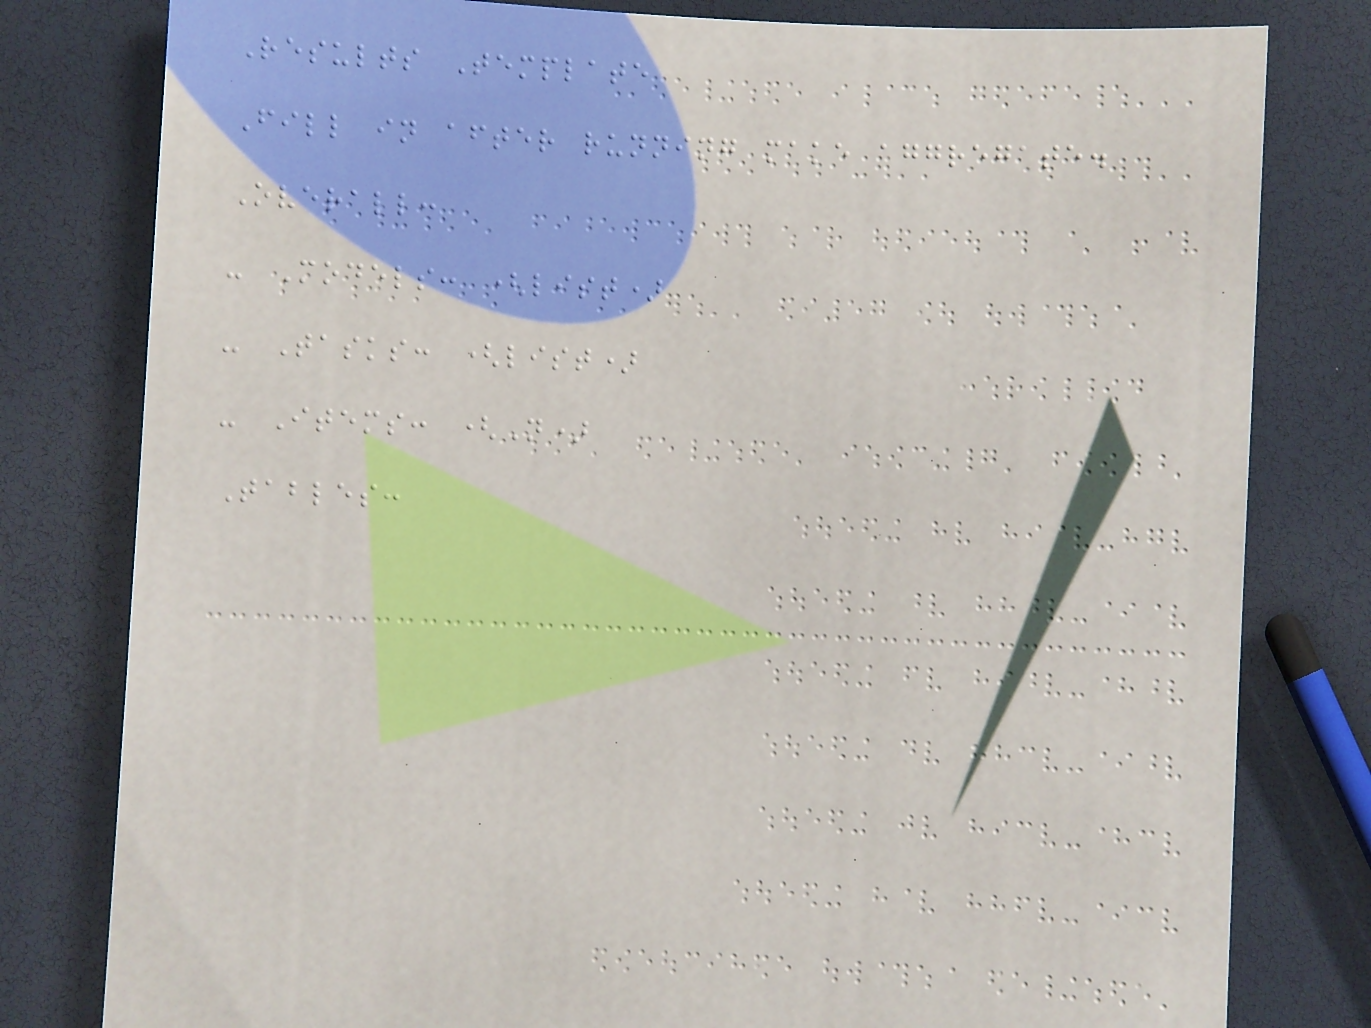Results Template
Fill in after running make aggregate.
Overall:
- Models: (list)
- Tasks: (list)
- Items: (N)
Tables:
